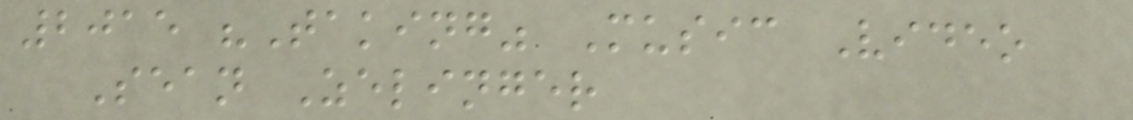2015 "Taking" Music Video
Sean Zelinger
